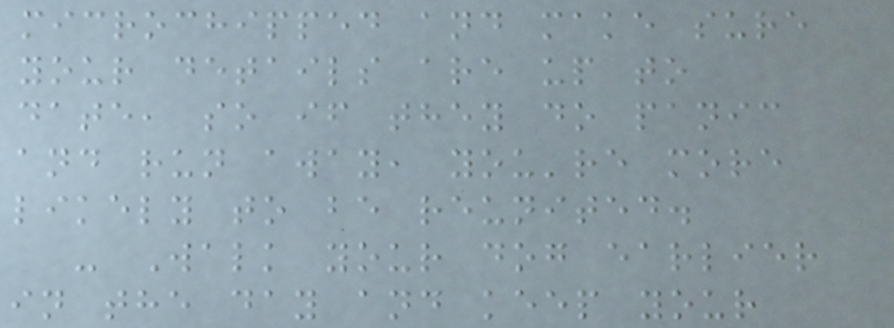microchipped and make sure
your details are up to
date, so if they do panic
and run away, you're more
likely to be reunited.
- Walk your dog earlier
in the day and keep your
